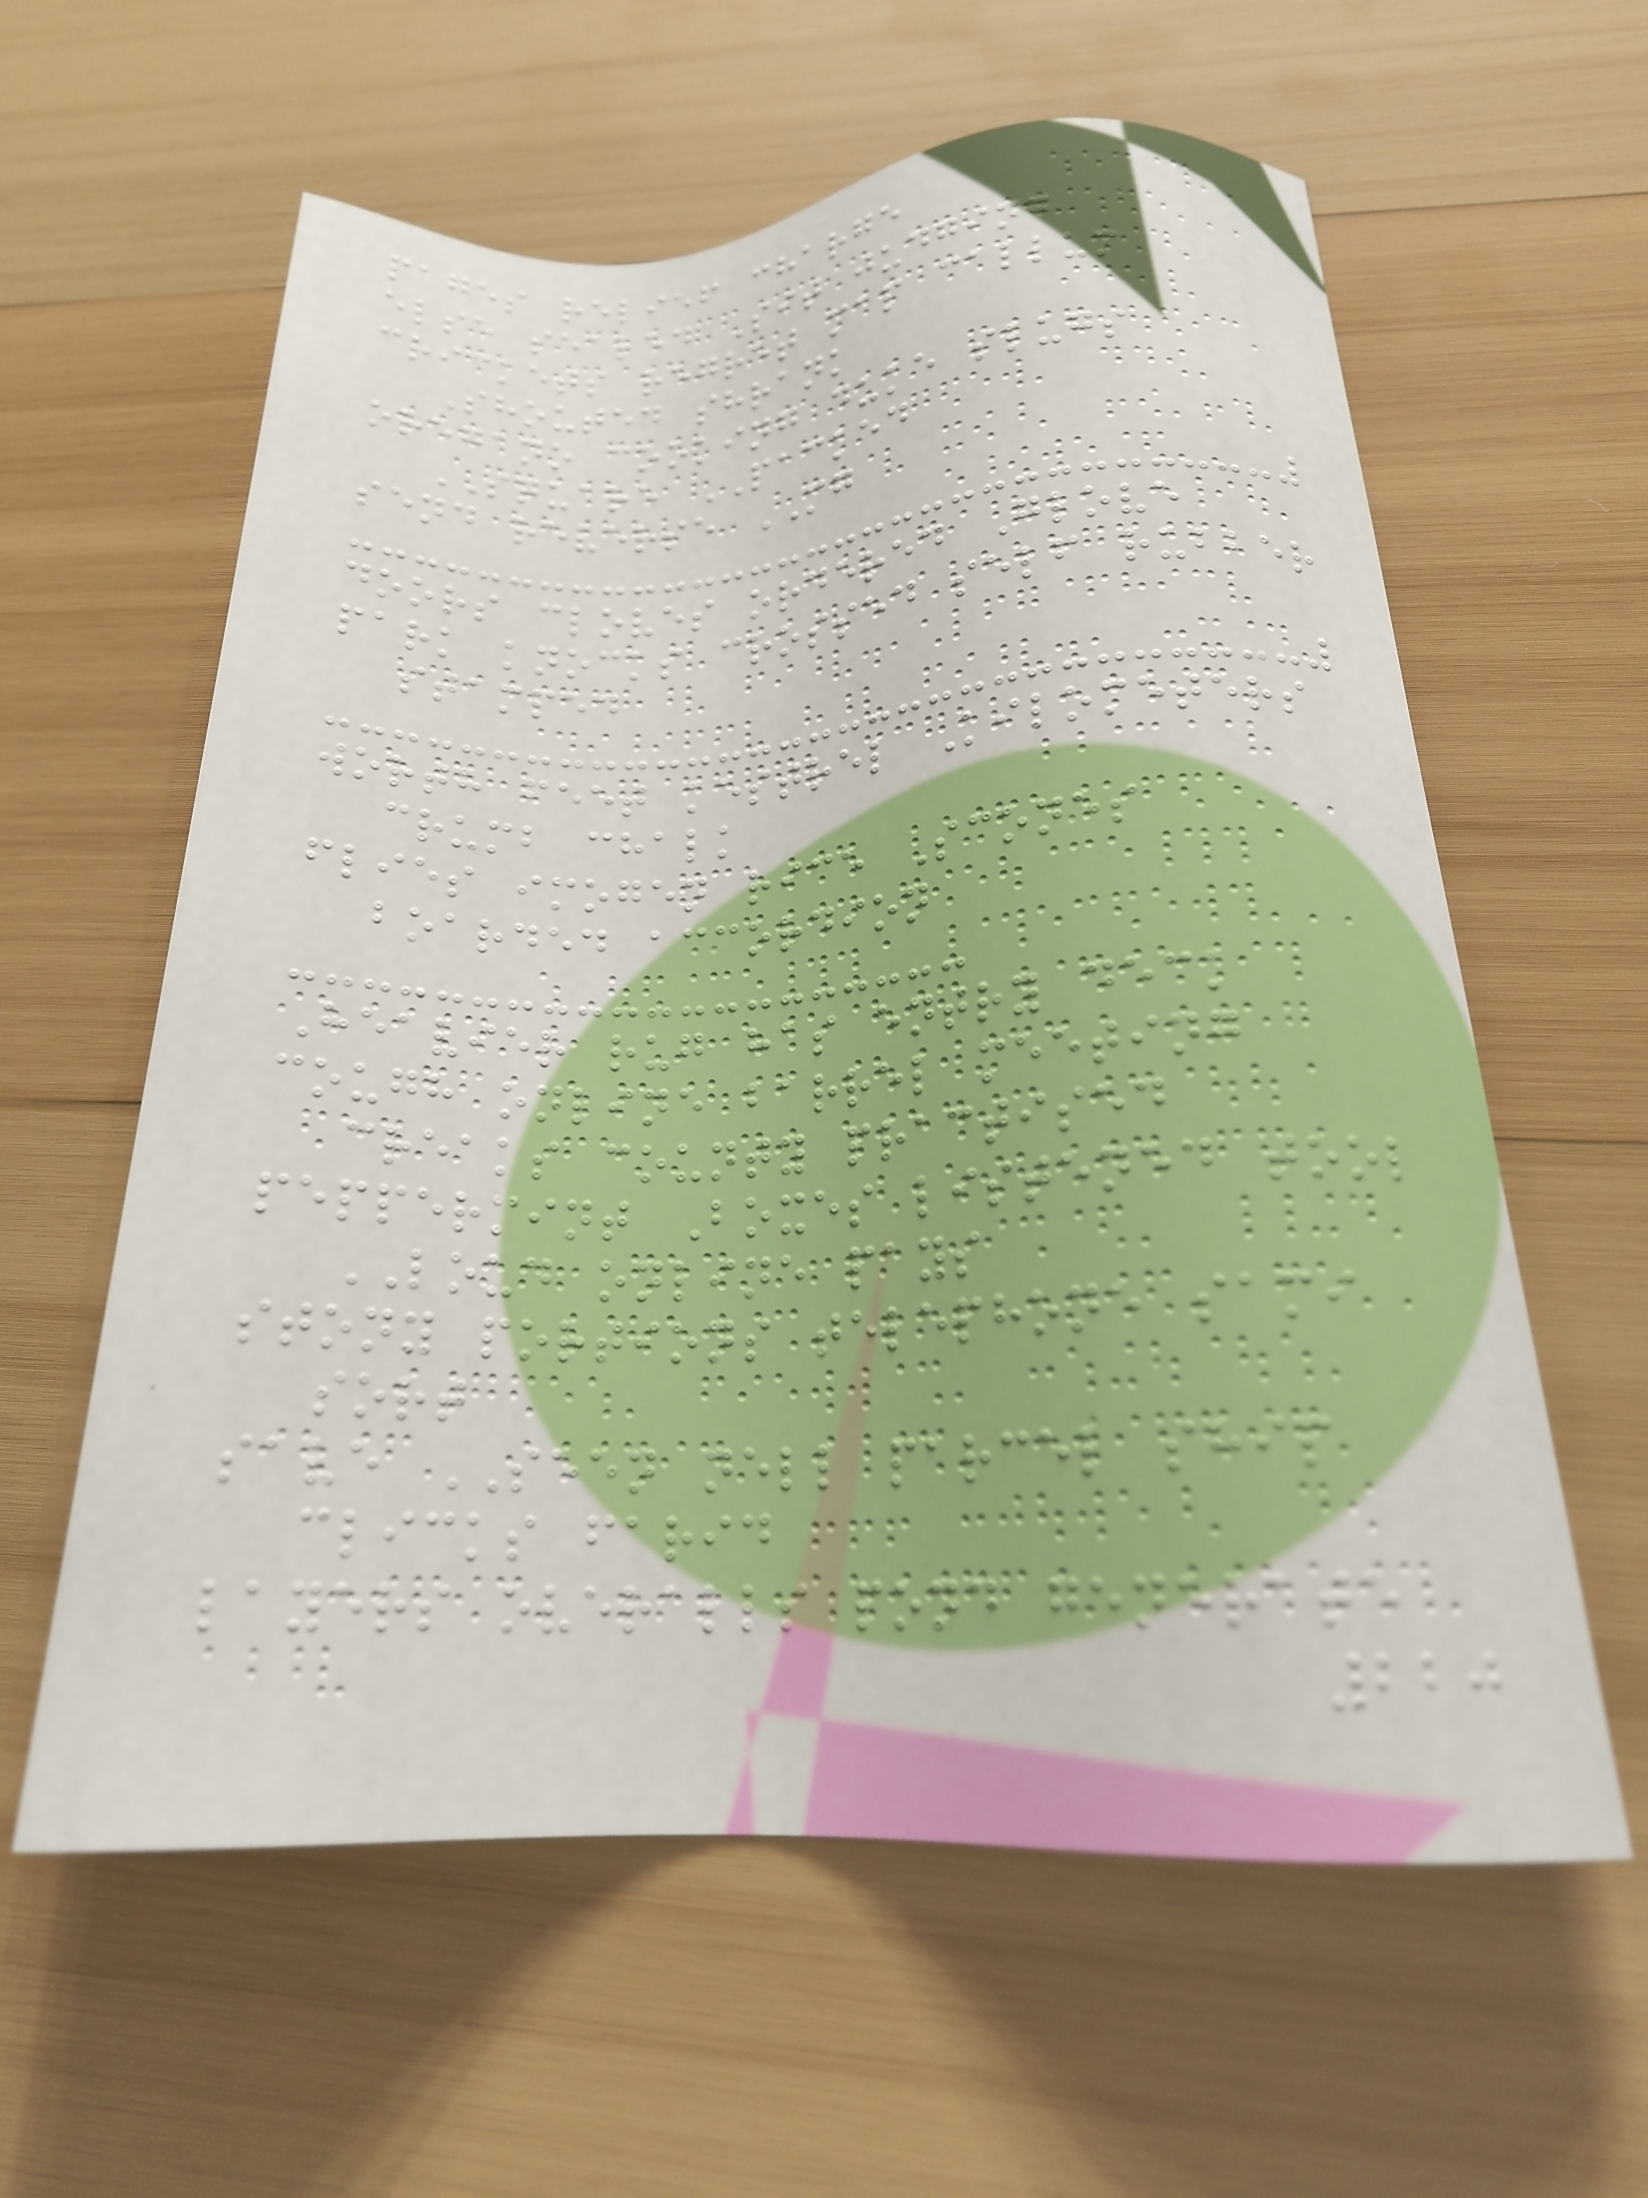pages relief charge
else sealed Sit judging
crickets regret map callum
Shouted shrank
oregano cooking duke slugs
SQUARE PACKED
send reverse MG
doors cloves ordered Glove
park knocks crossed self rubber
stamped
worth feet kestrel Kilometers
crumb chalk
flies imogen rice Scones
boarded accordion
Heavier rug has entry deck
cough online barrel meeting
creaks county practised
peppermint Boxes listened tool
LOUD online pays
stony portions telephone sami
sort
save SEEN nell parcel ship
clicks farid
layers overalls pond generate
220
